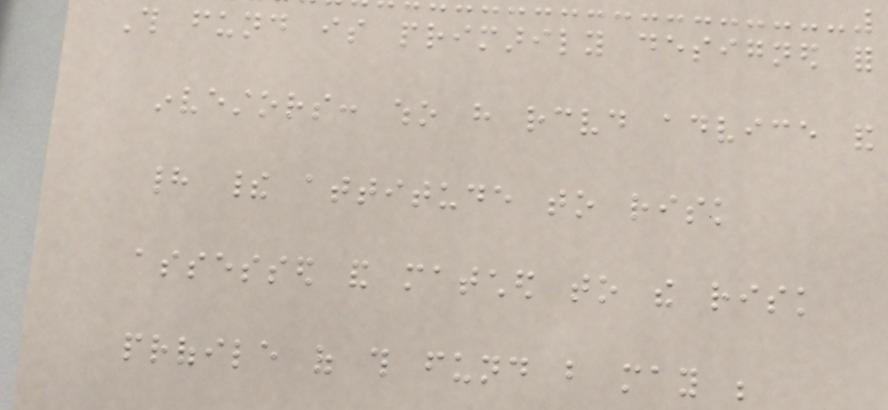This fund is primarily designed for
investors: who have received advice and
had their attitude to risk
assessed and matched to the risk
profile of this fund but may be
